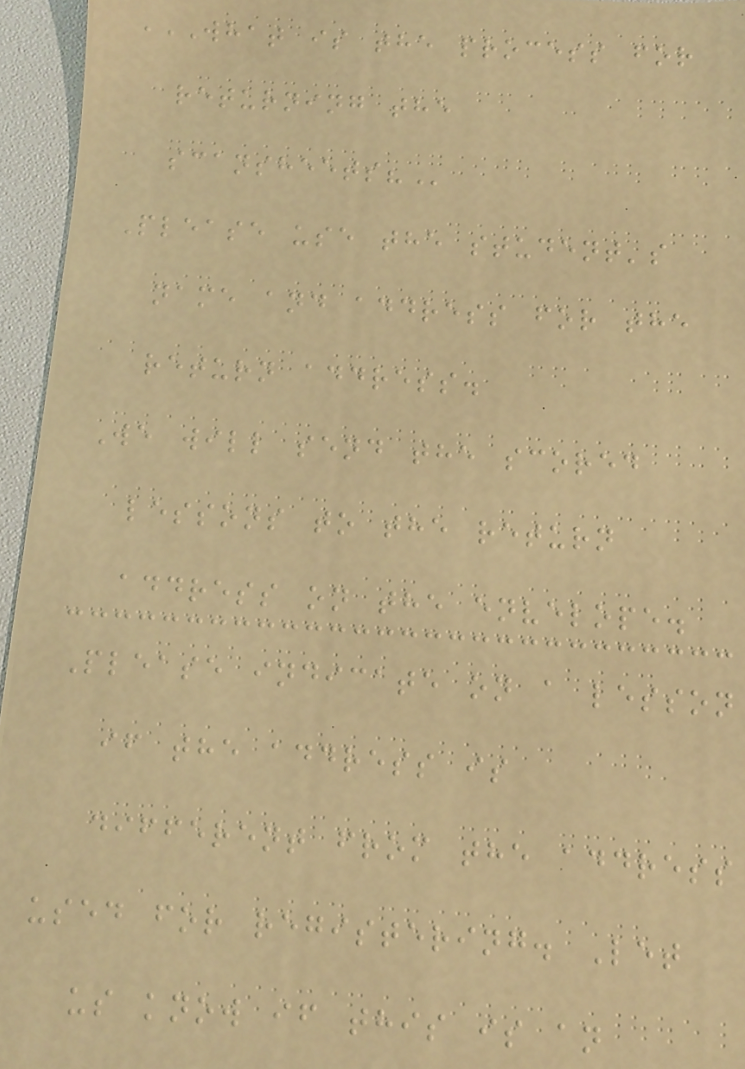WHAT IS THE PROCESS FOR
RETURNING THE
SCANSHEETS?
Please use the student's
name and address for the
return address.
We will send the scored
lessons to the return
address on the envelope.
Please indicate on a lesson
if the address is
different from the address
used for registering. Let
us know if this is an
